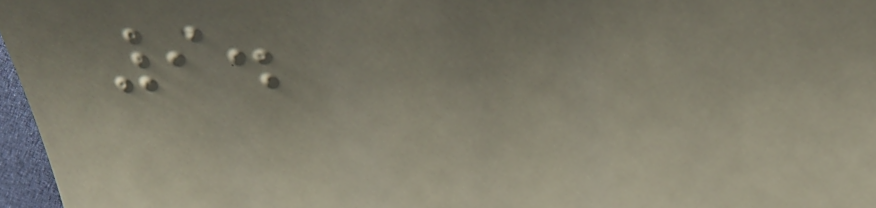9.
